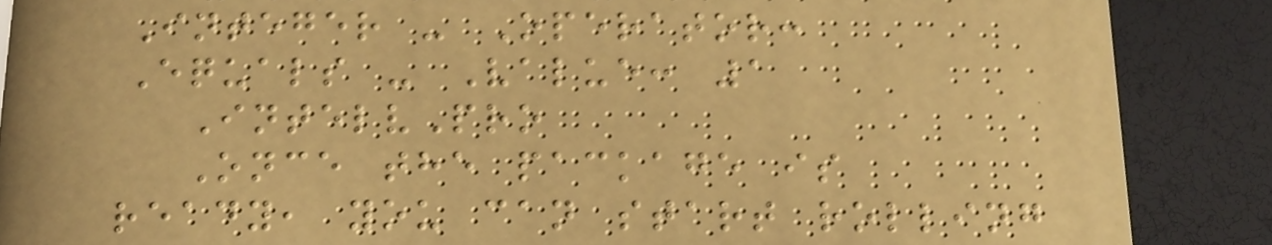Integer - Operator:
Equals - Value: 1
IntelvPro
Once the package is
ready, you can start rolling
